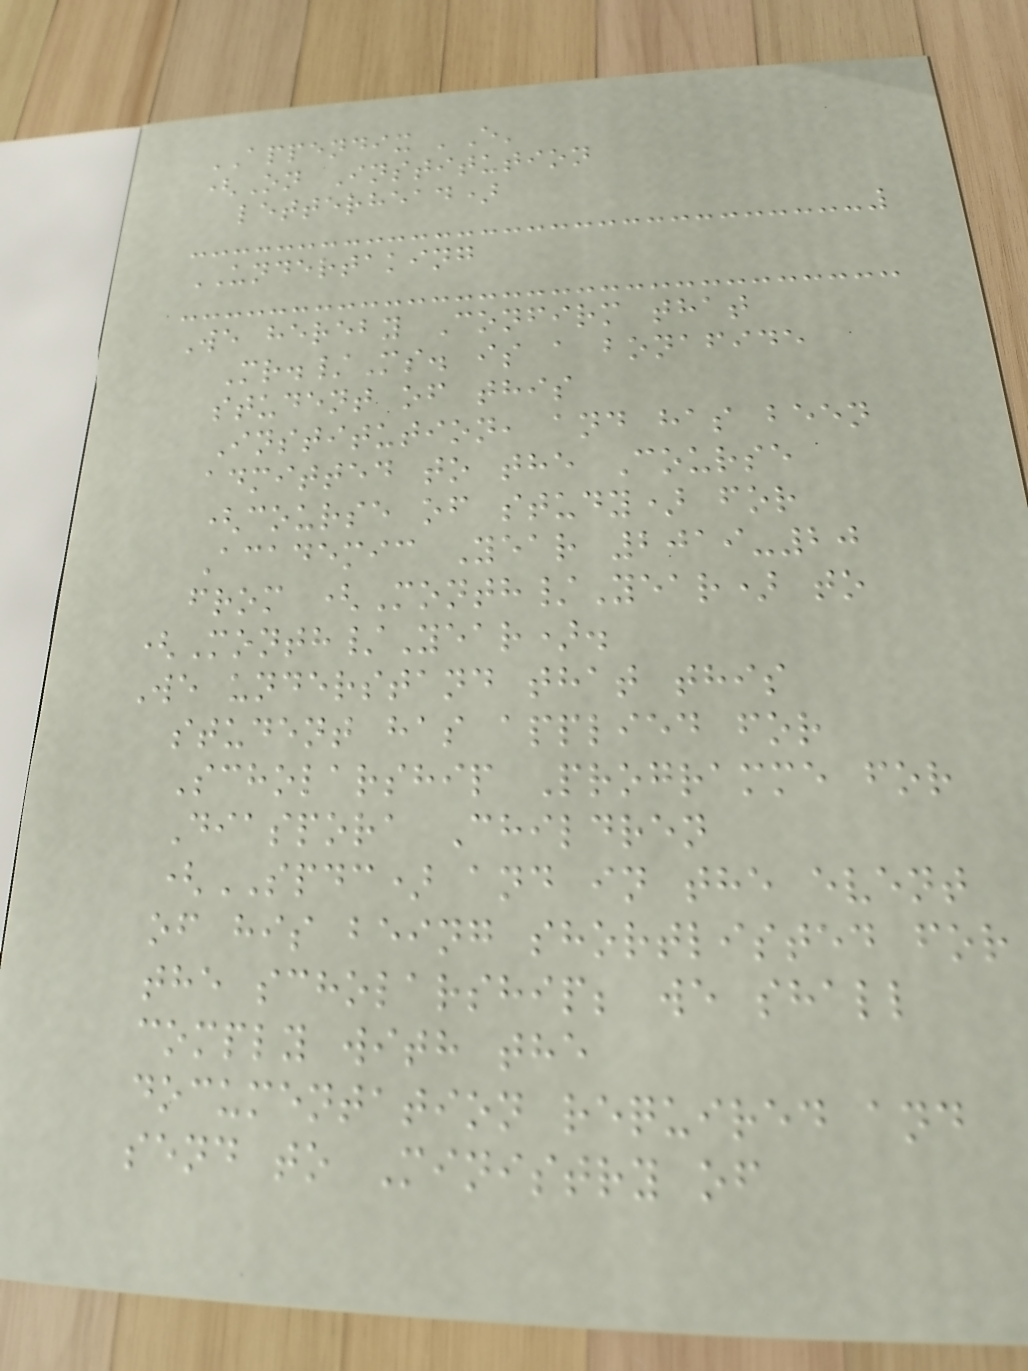APPENDIX 'E'
(On Institution
letterhead)
UNDERTAKING
We hereby Confirm that
Mr./Ms. is a bonafide
student of this
Institution, and has been
admitted to the Course
(course of study) for
Academic Year 2019-20
from (Month/Year) to
(Month/Year).
We understand that this
student has applied for
Scholarship Programme for
Diaspora Children
(SPDC) and in the event
of his being shortlisted for
the scholarship; we shall
comply with the
documentation required and
send to Ministry of
